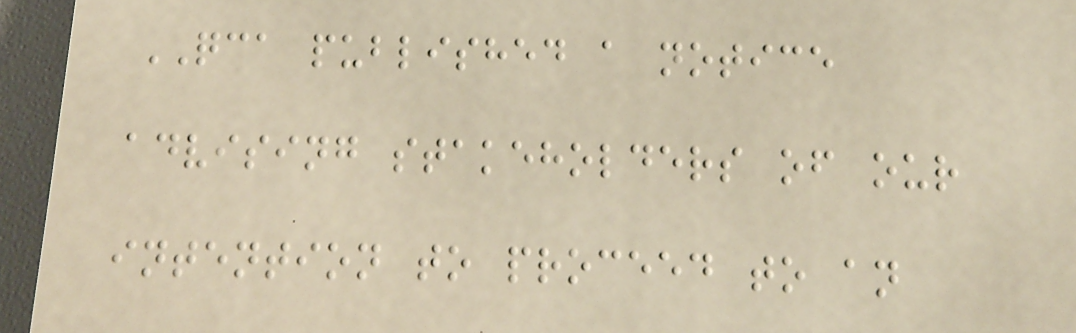QCA published a notice
advising stakeholders of our
intention to proceed to an
